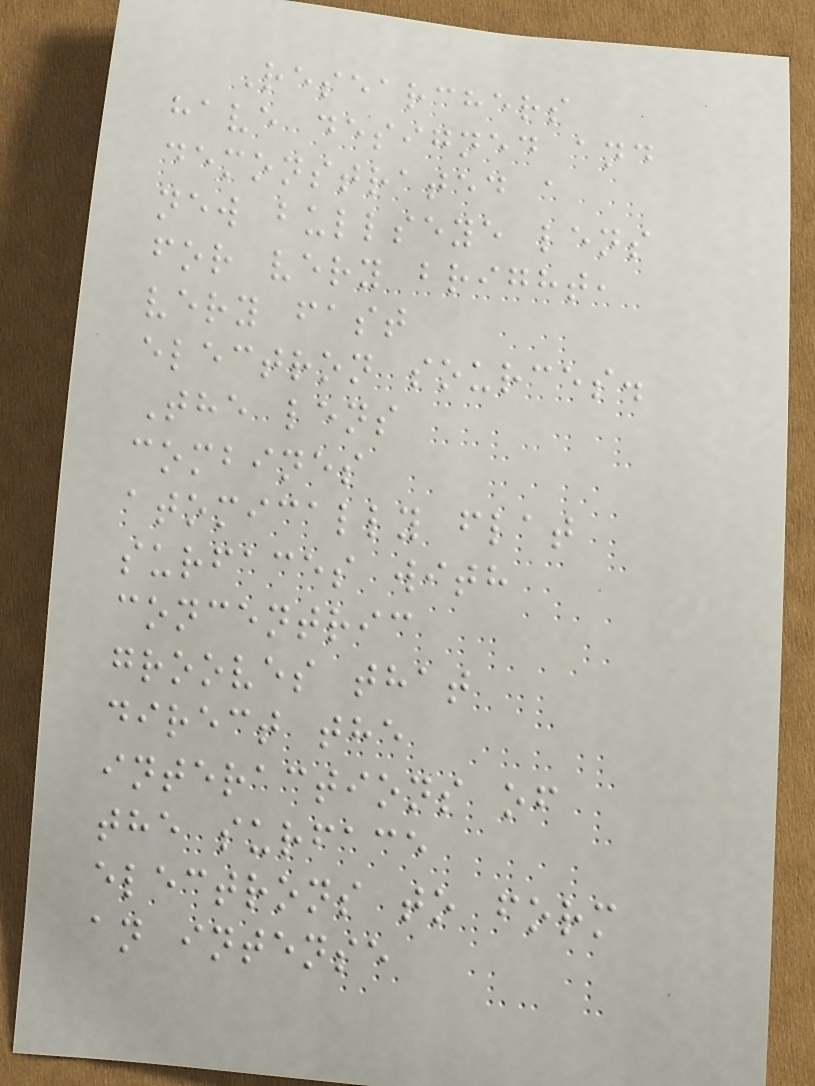Researchers
have designed and
demonstrated a
new bullseye lens
for very bright,
very fast
electron sources.
The lens
combines
atomically flat
surfaces with
concentric
grooves that
direct the
interactions of
the surface
electrons to form
an intense
